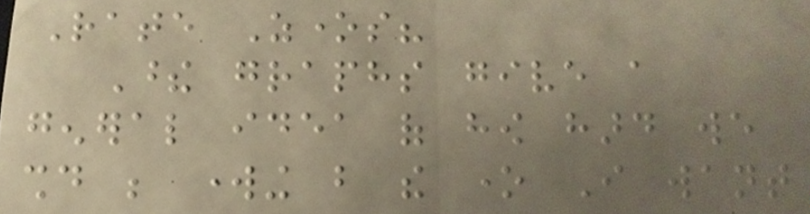Rate Zones?
These graphs give a
general idea of how hard we
should be working but the one I want
